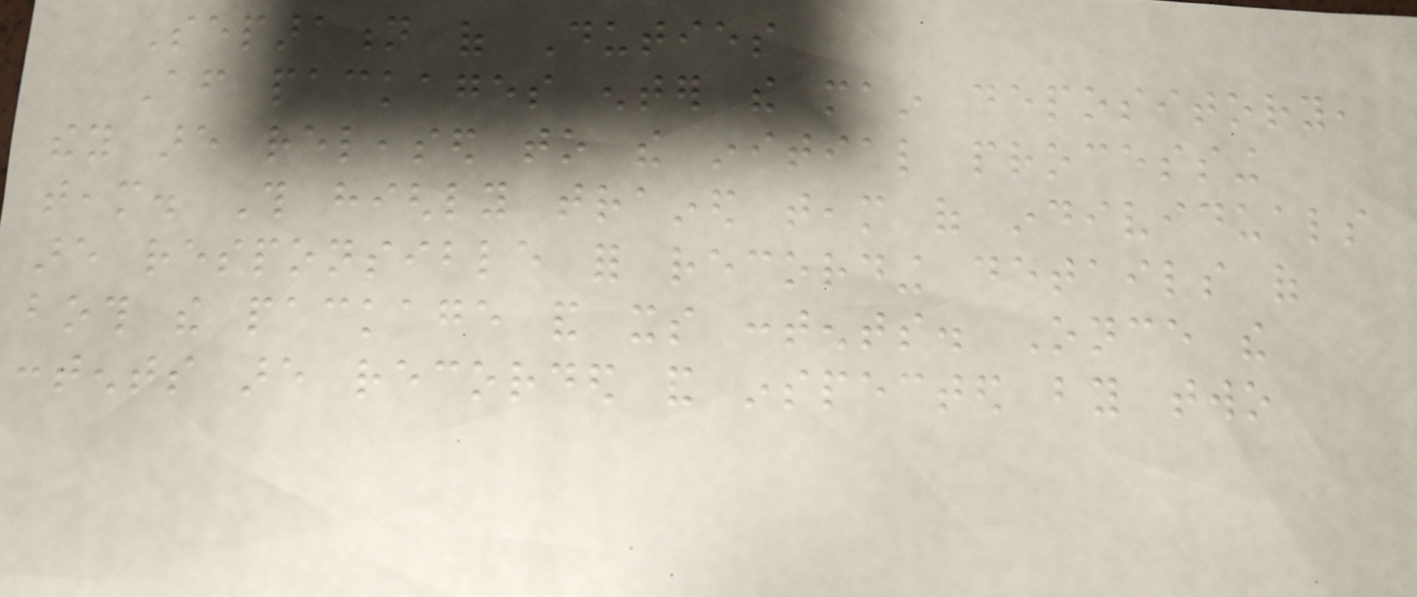Separation of Duties
After packages enter the main depository,
they are released to the initial processing
team. This highly trained team of individuals
are responsible for recording details of
both the package and its contents. Once the
contents are recorded and inspected by two
